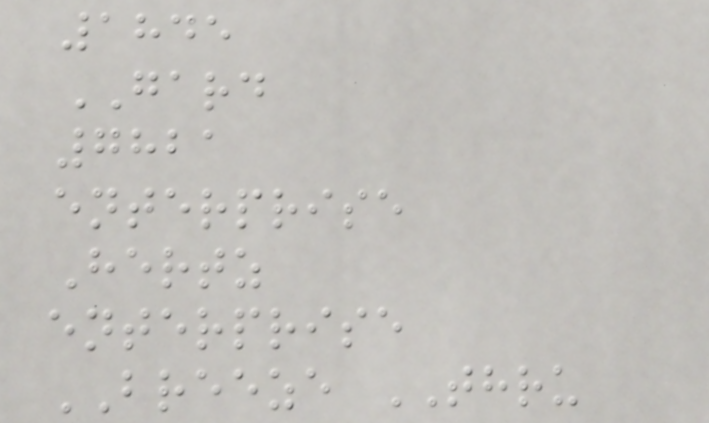1845
GARD
7821
enterprise
Hertz
enterprise
BREEZE THRU
